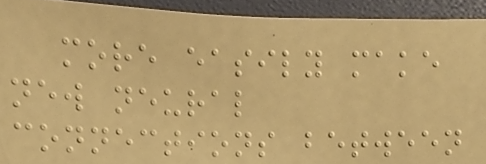more easily make
new neural
connections between
